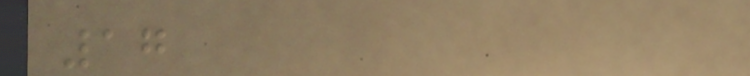17
